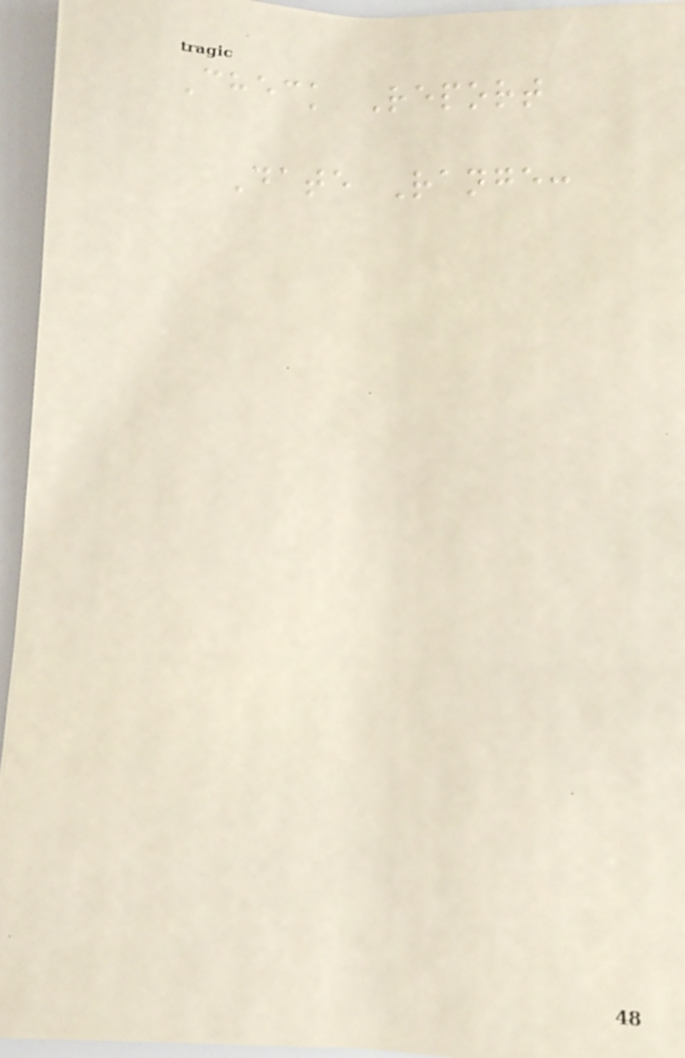Check Report
Date Range:
